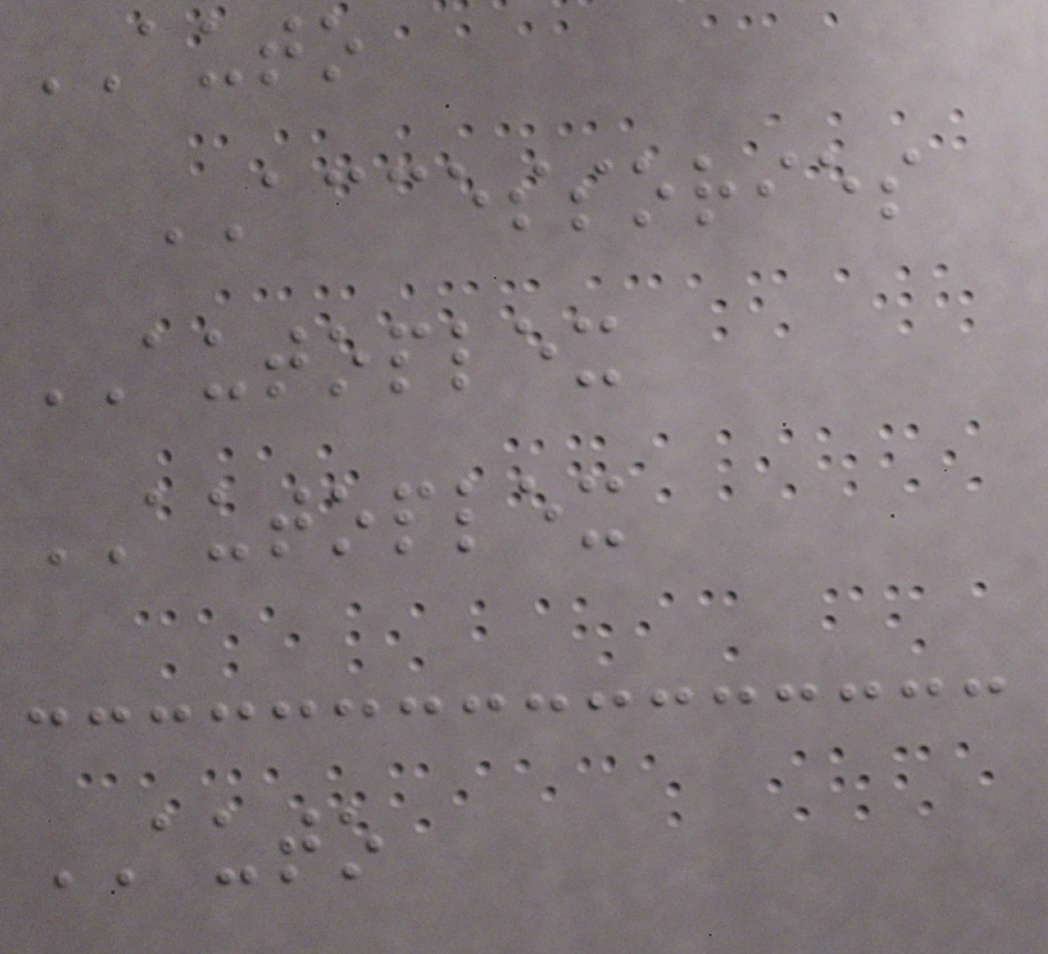AUTO
ACCESSORIES
AUTOPLEX
AUTOPLEX
AUTO
